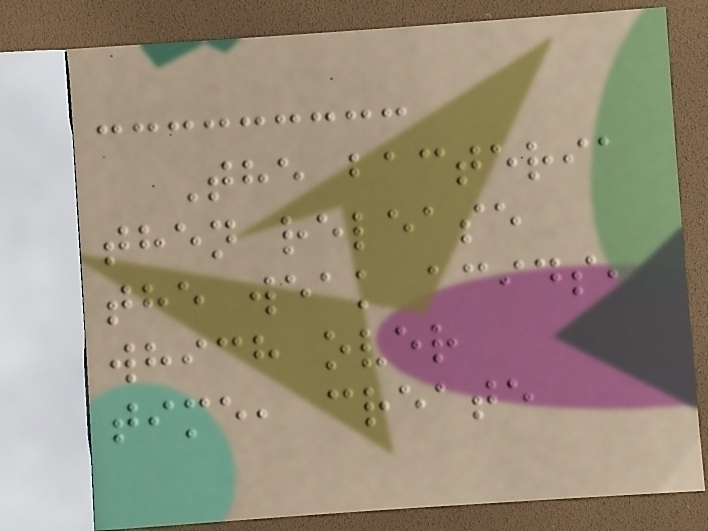The bacteria
then release
the weak acids,
which over
time, create
